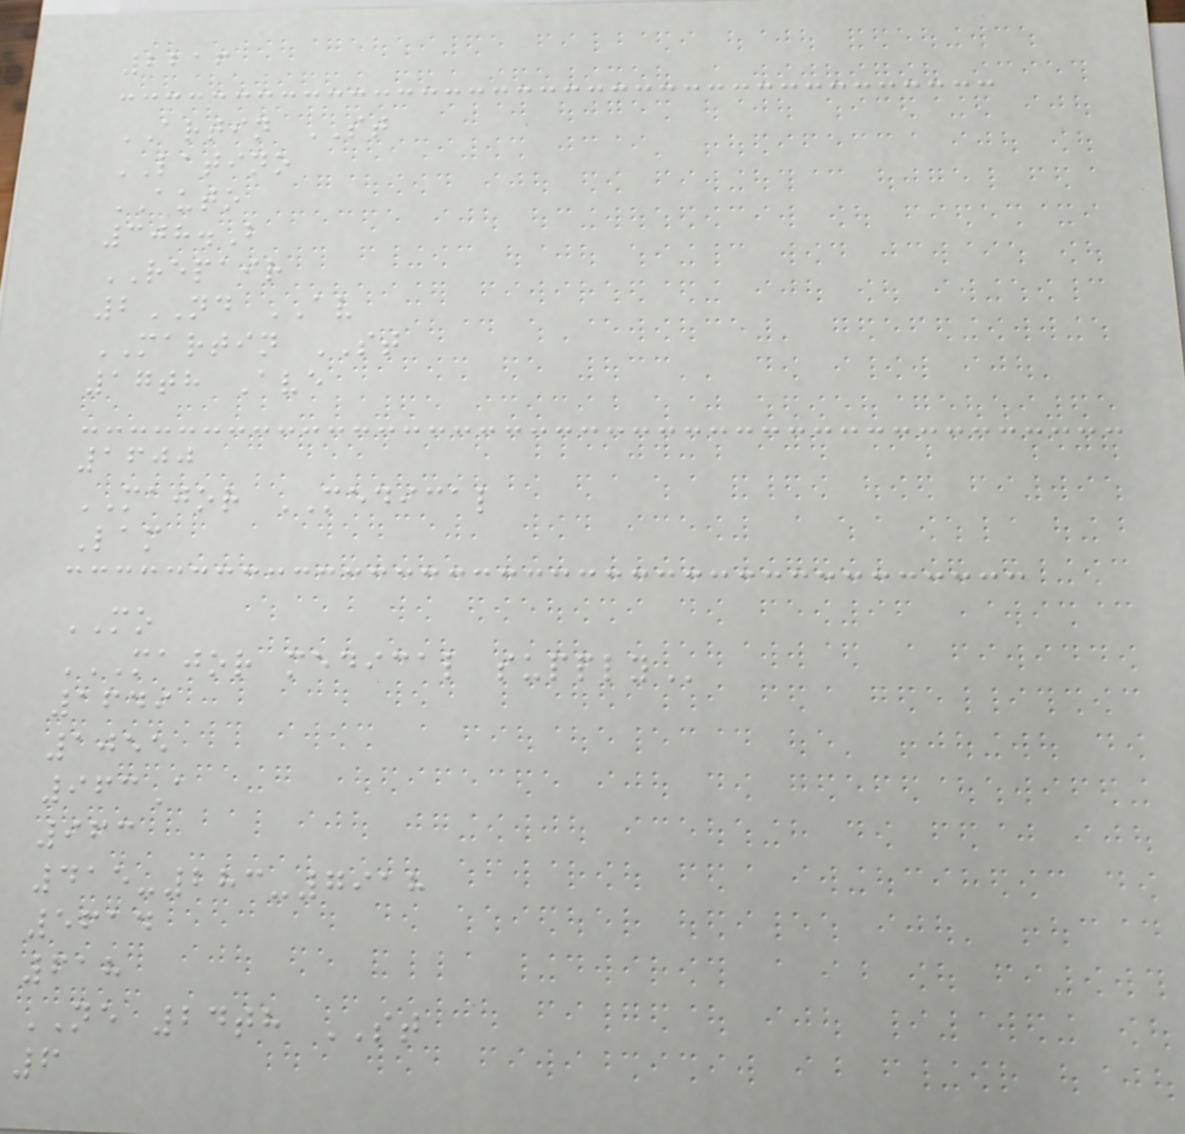2216
ARTIN ST
LATINO
AUTO
308.B
REPAIR
2ND AV
MARTIN ST
17th Ave
1600
MAJOR MEDICAL
Lam
MO
MAJOR MEDICAL SUPPLY
1649
1055
963A
963
415-283-7918
5614
618
NE 24th ST
6
